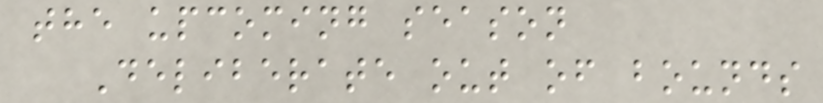the upcoming season
Deliberate out of bounds
